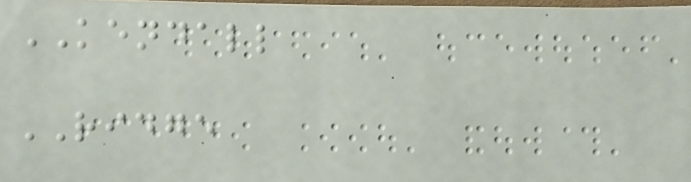KENDALL
RIDGE
